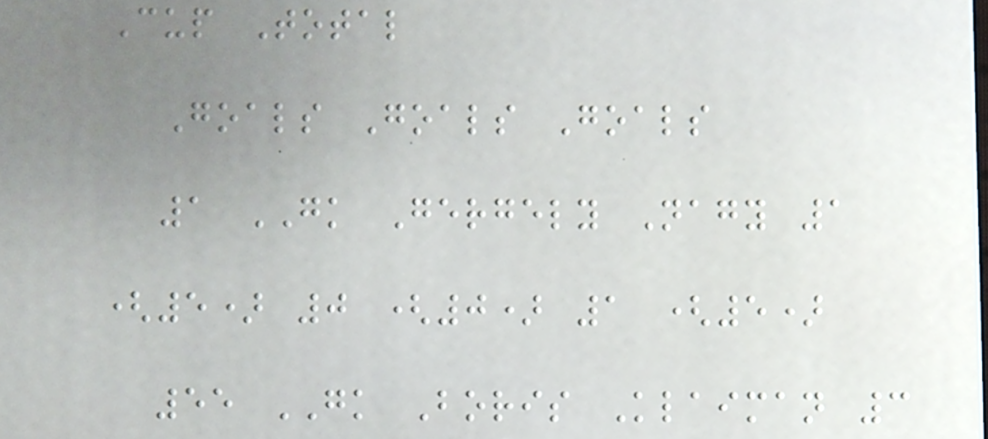Cup Total
Goals Goals Goals
1 GK Gergely Nagy 1
(5) 0 (0) 1 (5)
55 GK Boris Klaiman 3
